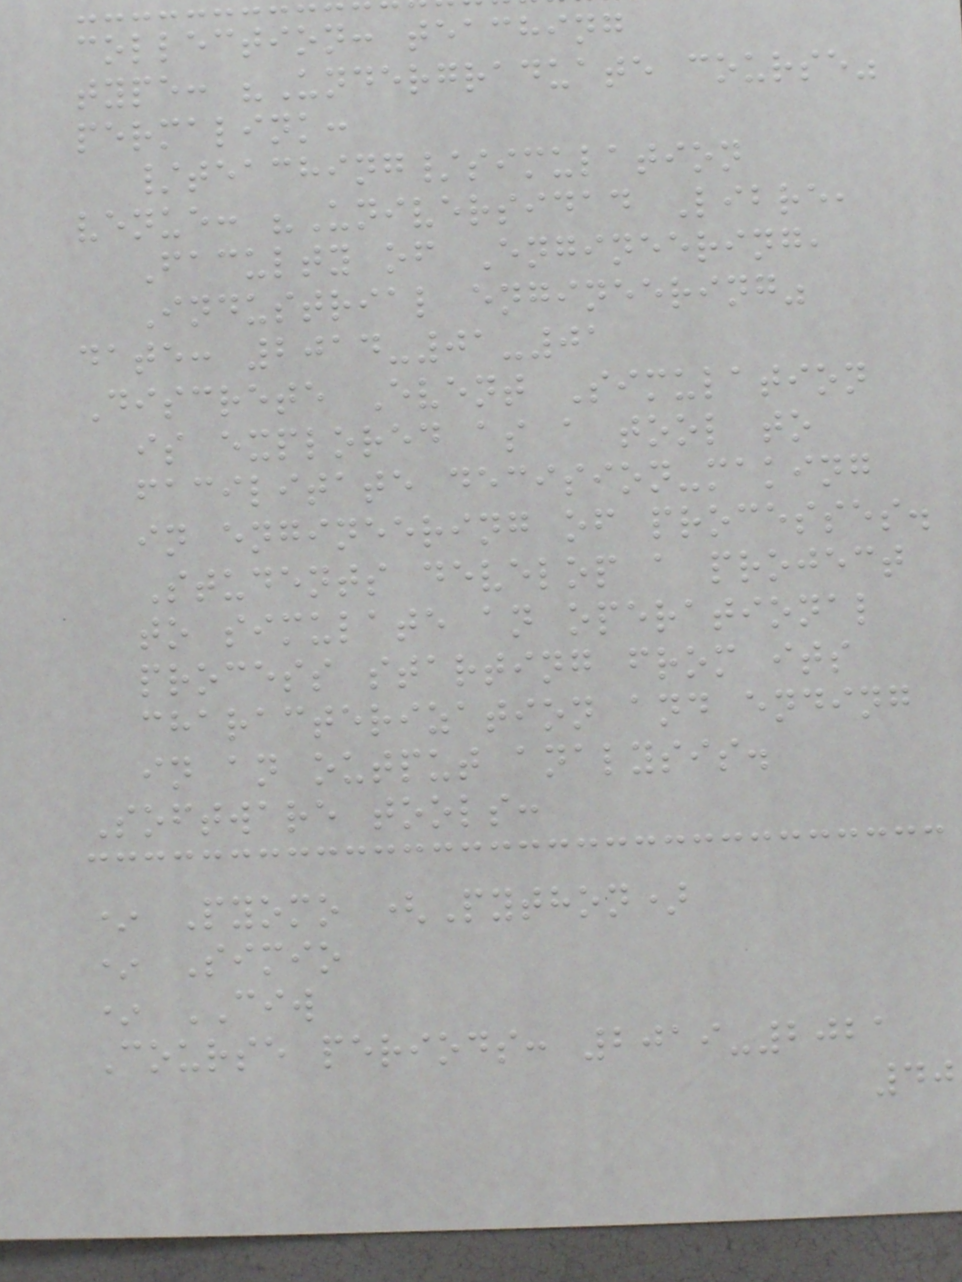collection: teaching
type: "Undergraduate course"
permalink:
/teaching/simulation
venue: "Universidad Libre,
Faculty of Engineering,
Industrial engineering"
date: 2014-01-01
Discrete Event Simulation
is explored as a tool to
facilitate decision-making
in engineering of processes.
Students develop a project
to simulate an operational
process starting from its
characterization and ending
in an output analysis.
Software tools:
* Pyomo (Python)
* Simio
* CIW
Course periods: 2019-2021
40
